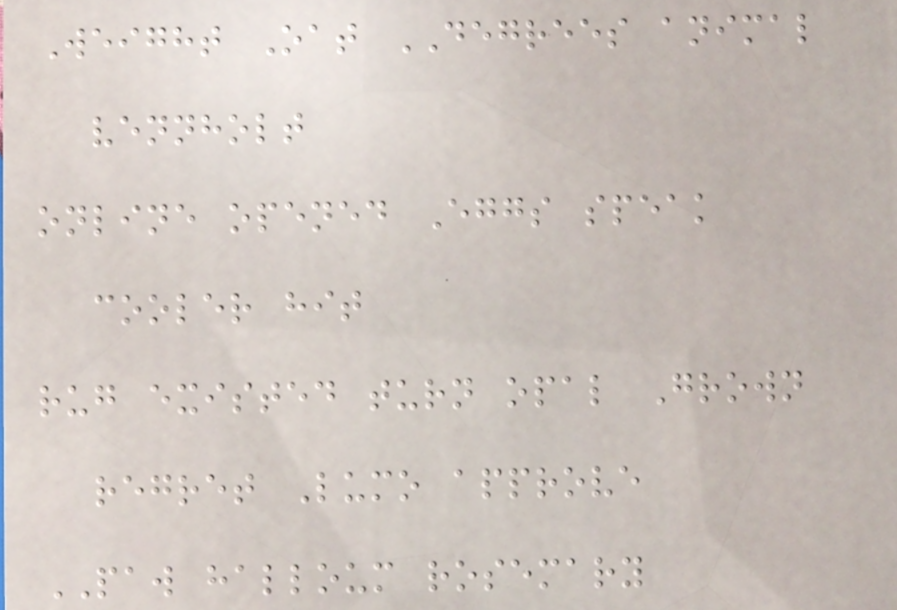Weight Oat DEGREES animal
vennholt
online opened Eggs speak
cooler hit
rug existed turn opal Grown
regret Lumo approve
PAW halloum rosemary
